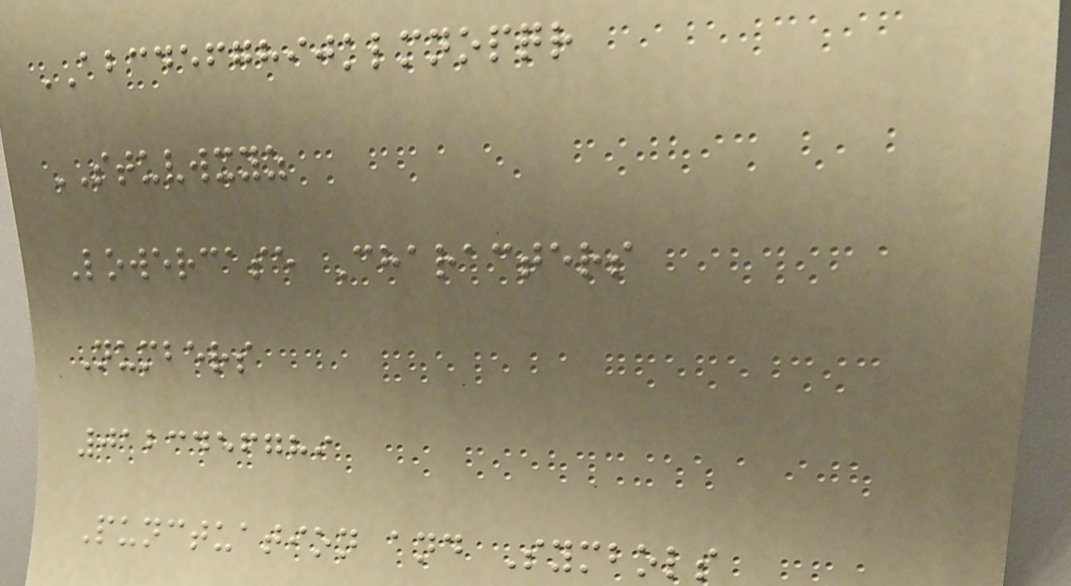ABCDEFGHIJKLMNOPQR
STUVWXYZ
Lowercase Characters
Numbers
0123456789
Punctuation and Symbols
